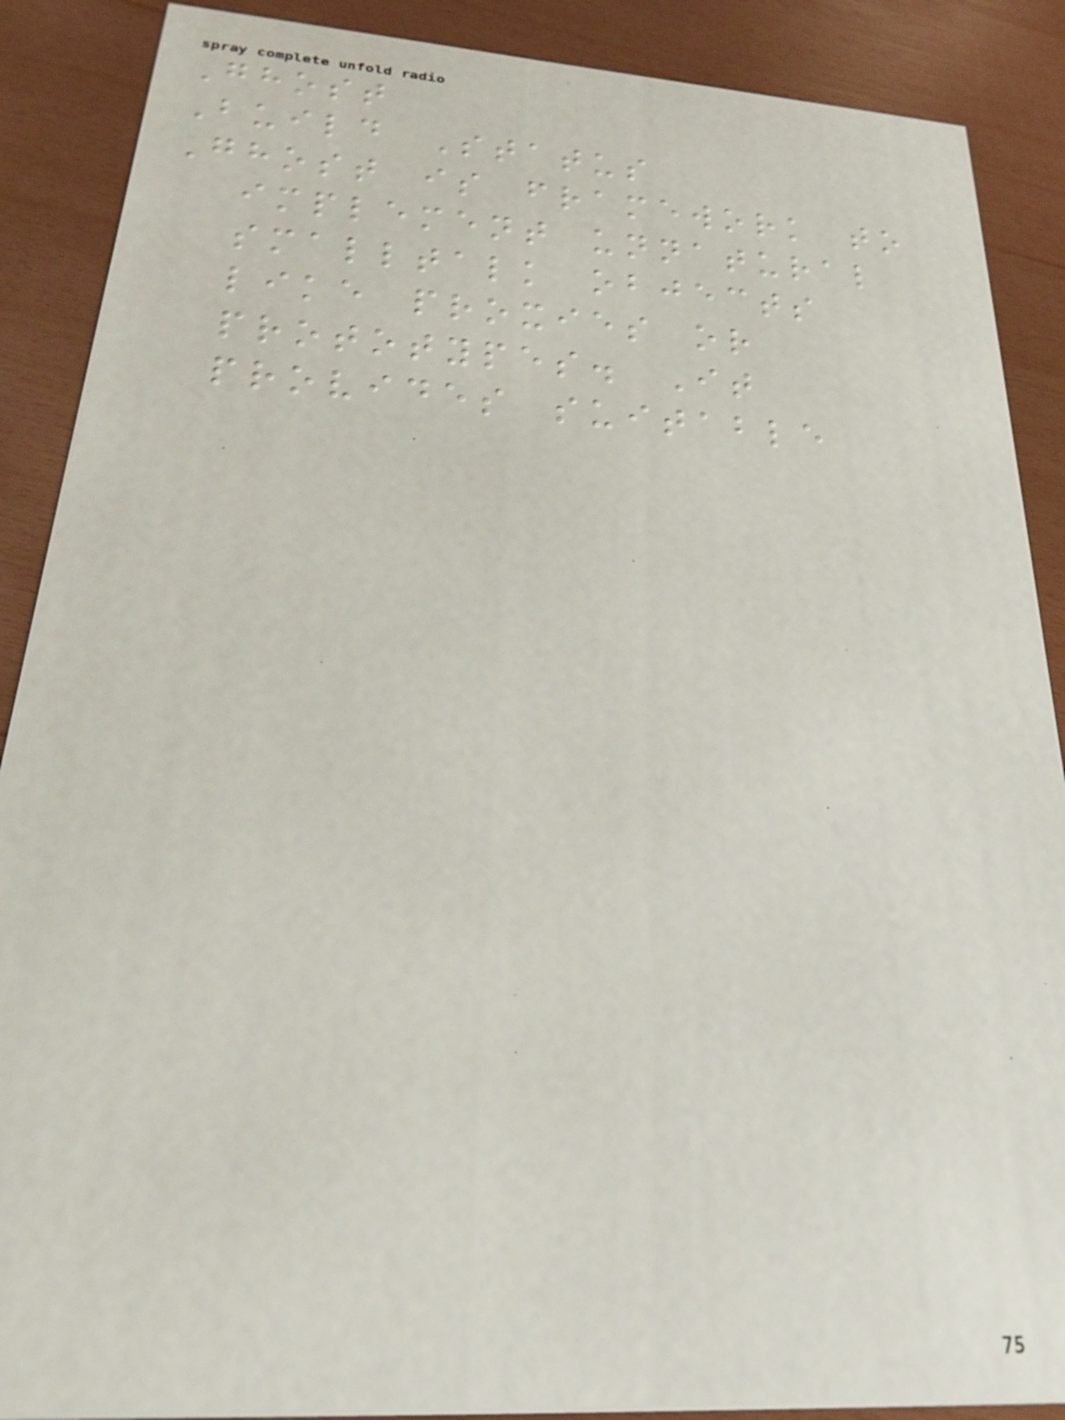Ghost
Build Status
Ghost is framework to
implement unnatural
smalltalk objects
like proxies or
prototypes. It
provides suitable
